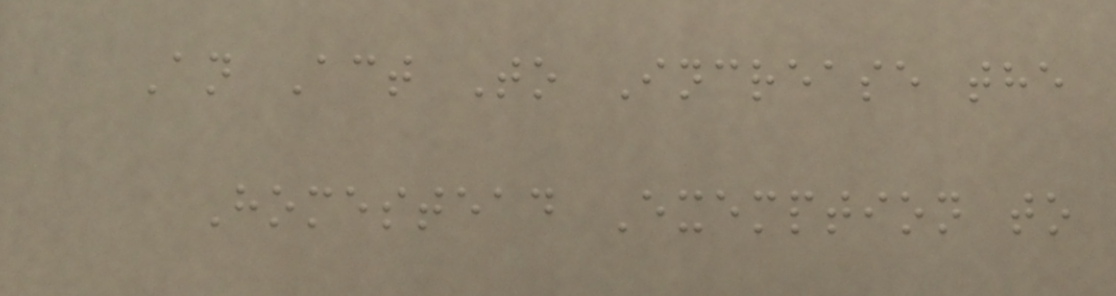An Act To Increase the
Homestead Exemption to
